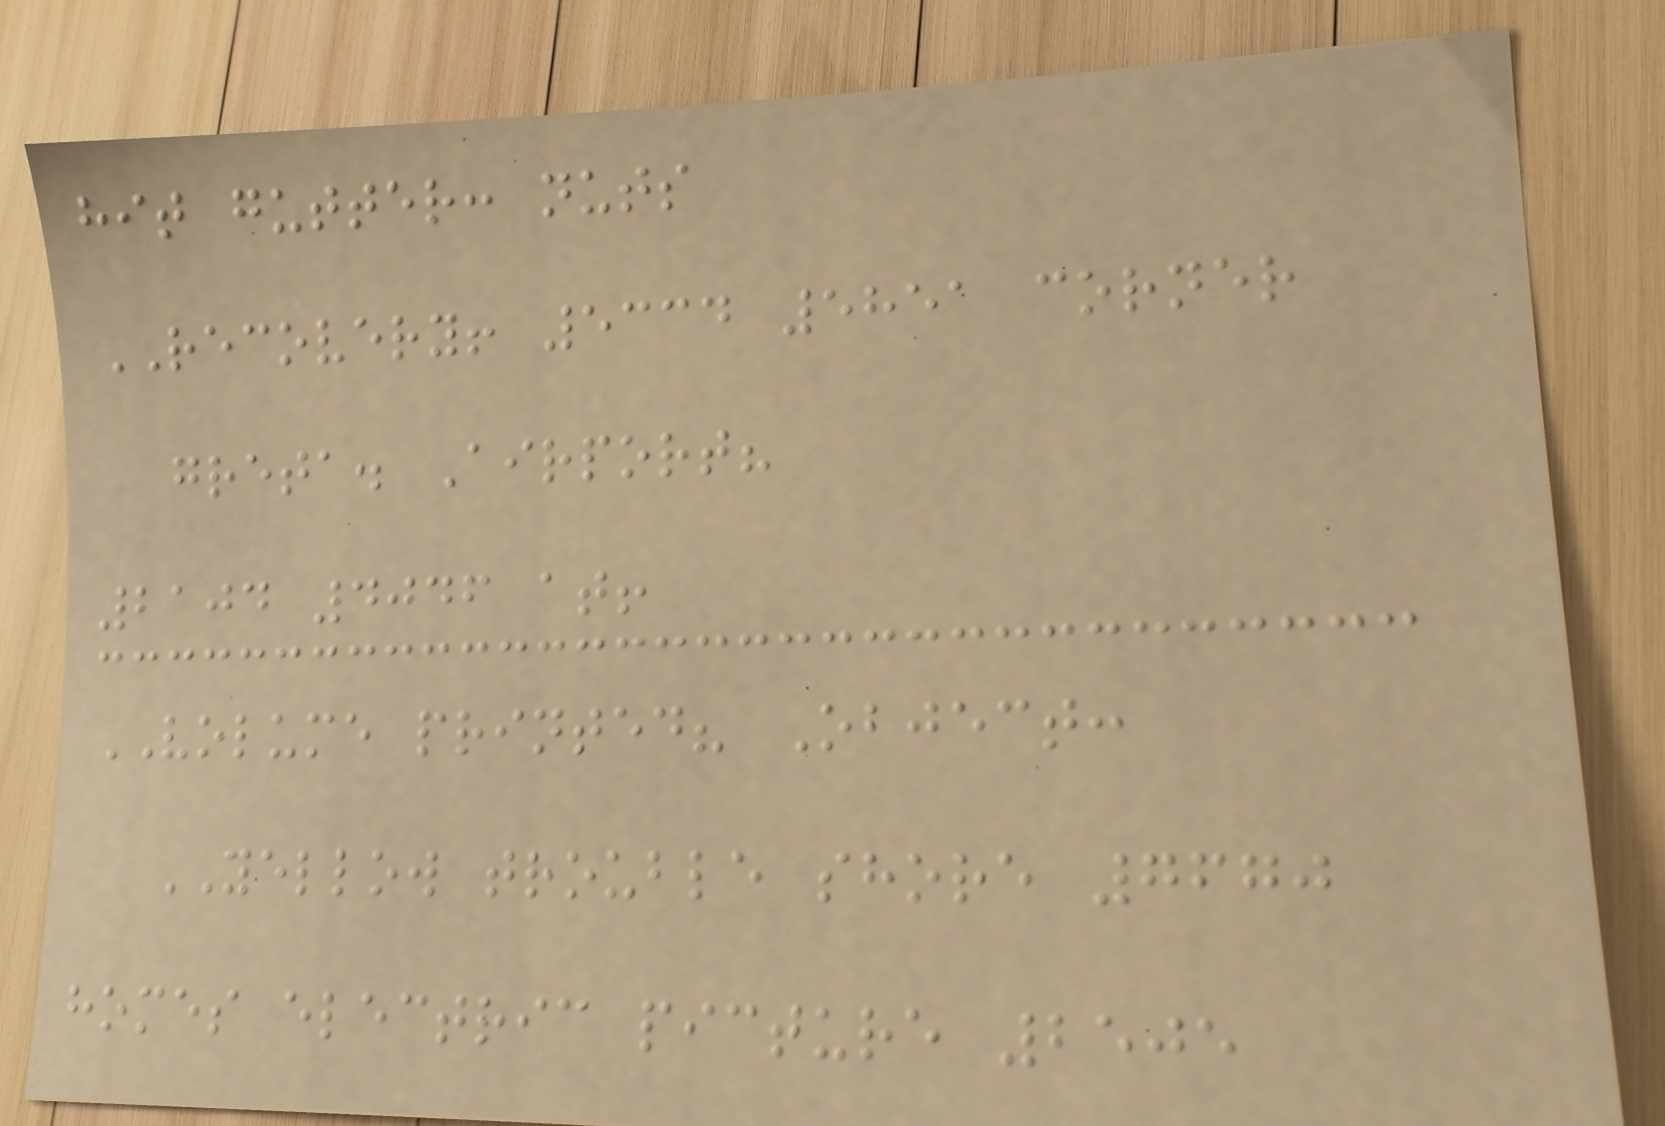hit gutter: nuts
RECOVERY! 5334 5851 corner
greta. Airport?
2104 4046 at!
VOLUME printed? Object:
YELLOW trouble shore 7670
homes electric picture 2505
